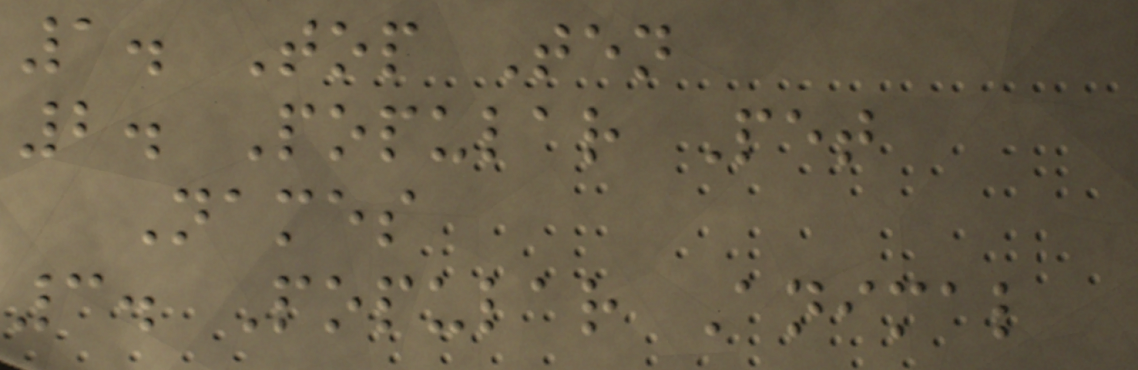1. Top Ten
2. Popular Pet
Names
3. Popular Animal
